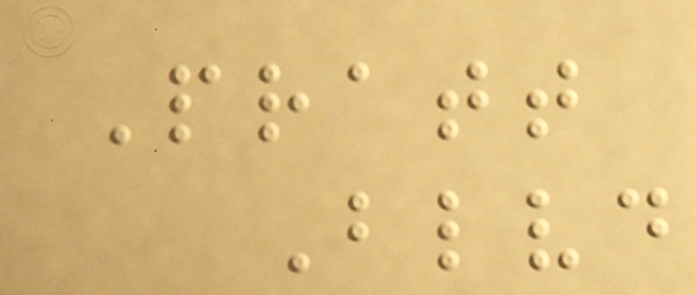Pratt
Blvd
